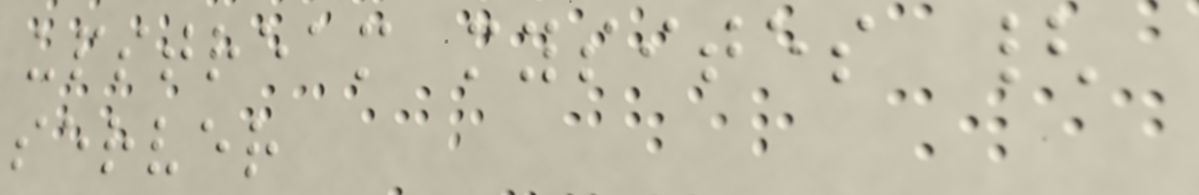upstream mysites {
server
